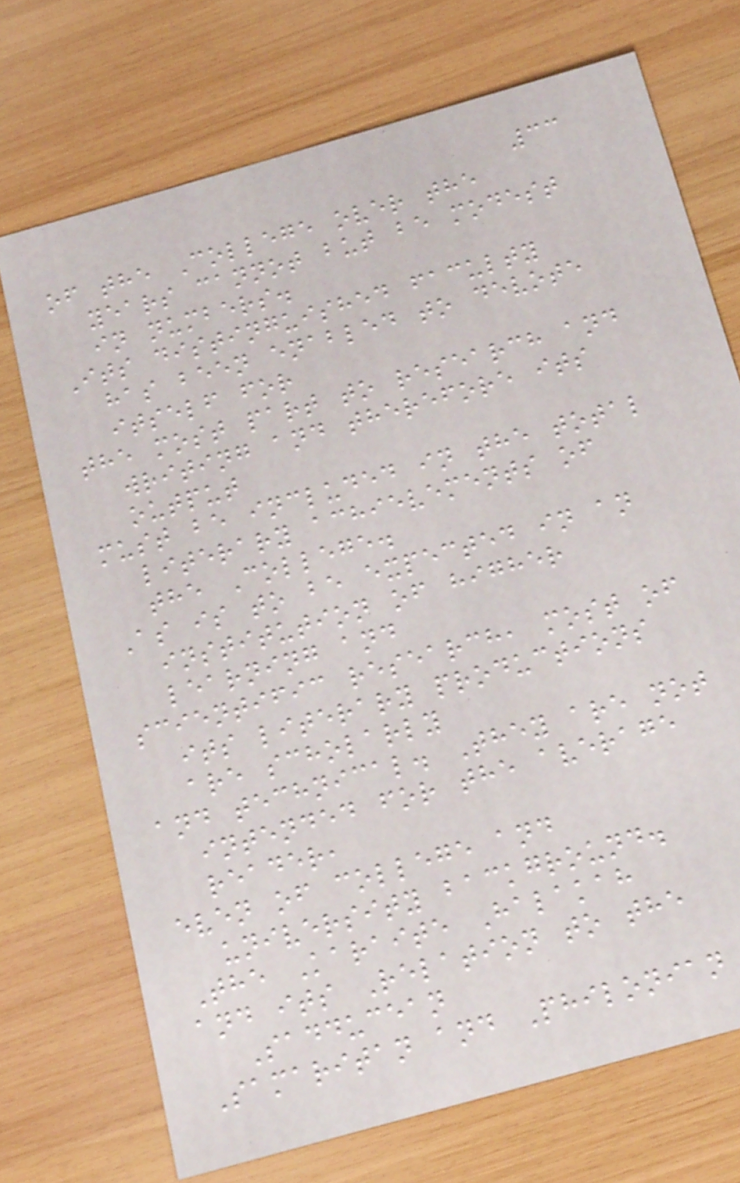33
of the College over the
years cannot but be modest
in numbers.
Its distinguished faculty
has been enabled to devote
itself for
the most part to research and
writing and therefore its
output
must be included in the total
literary achievements of
the College.
As is to be expected in an
institution of higher
learning and
scientific research, most of
its literary productions
are scholarly
and technical. They are not
intended for the average
reader,
even of college and
university background.
The Karaite Halakah
and its Relation to the
Sadducean
Samaritan and Philonian
